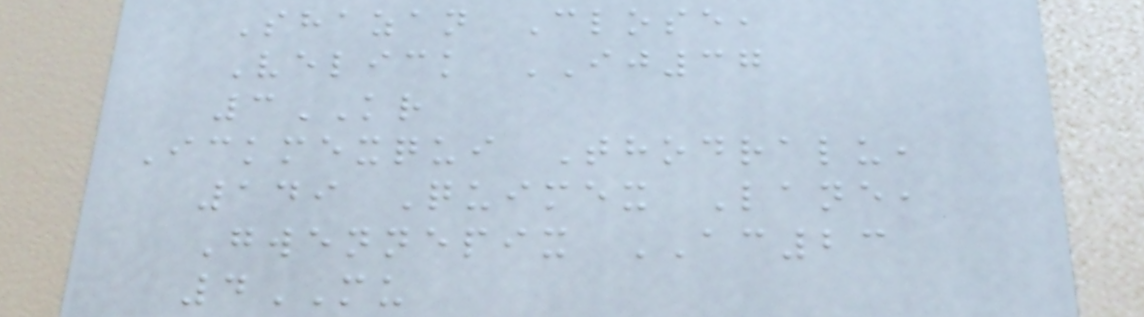Shazan Close,
Velick IJ37
3KR
Ickmexqui Thodralu,
149 Quimex Lane,
Gwennepix AC23
4MU
